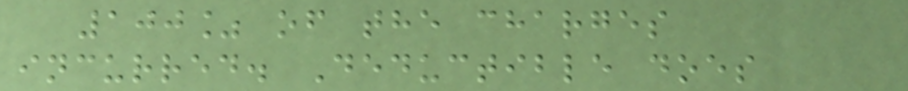100% of the charges
incurred. Deductible does
